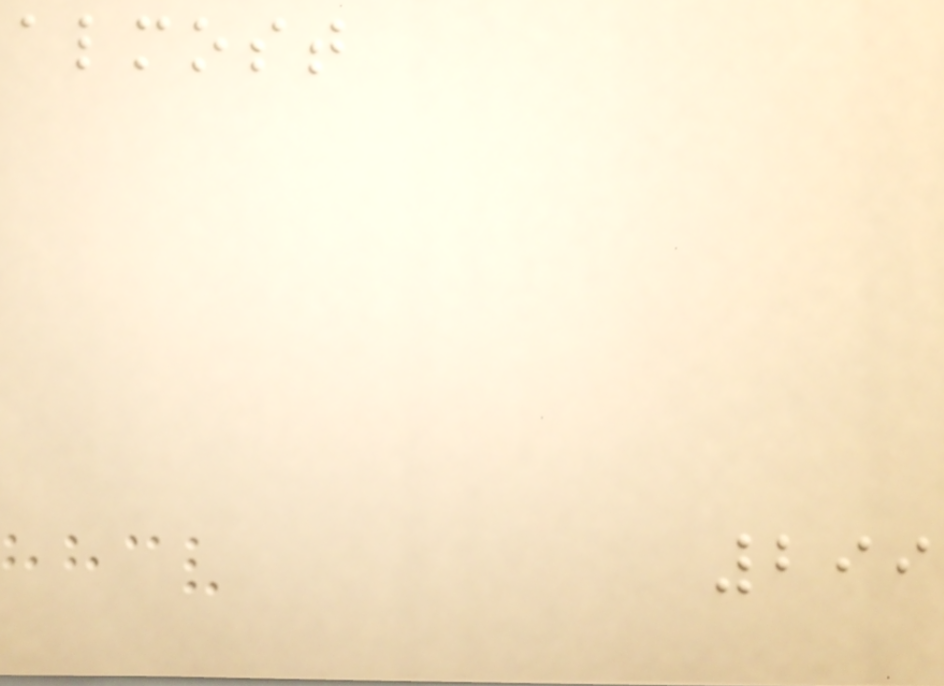almost
299
